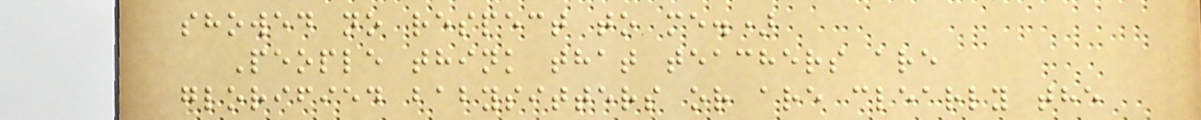showed no respect to me.)
People think that teachers are
glorified babysitters or are clearly the
